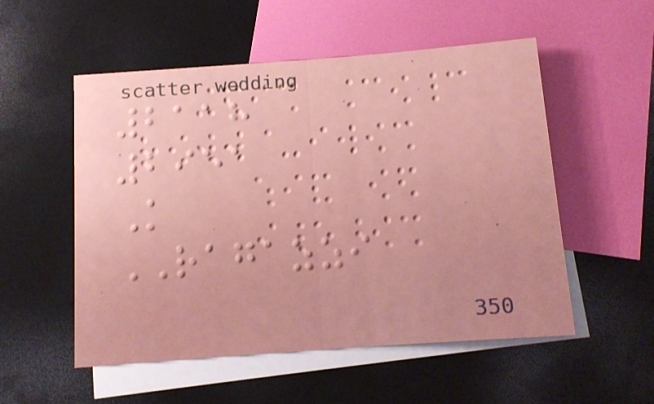2118
2951
K
RAGAZZI
